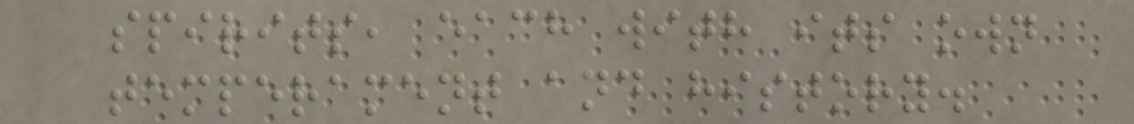spirits, each with its own
temperament and history.
